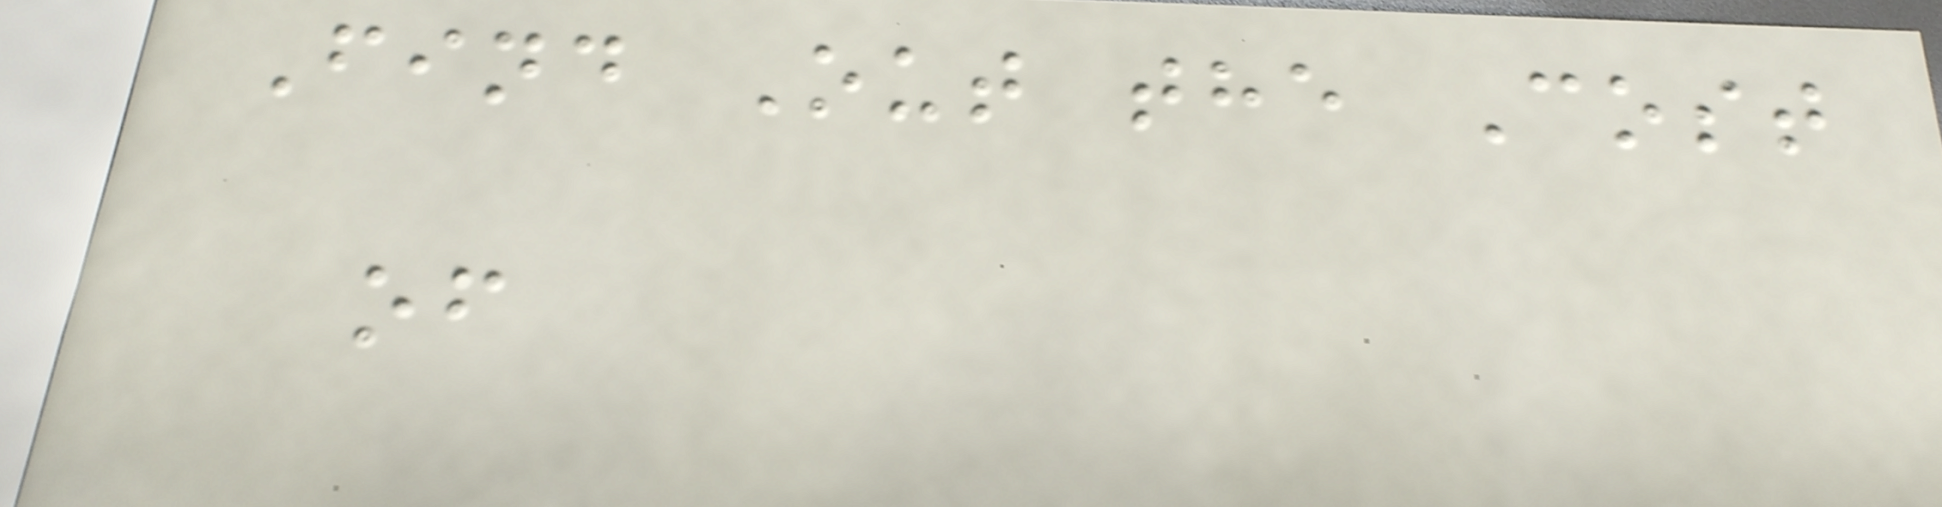Find Out the Cost
of
